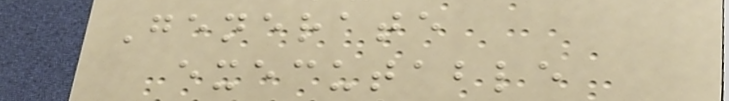Generate
executable
